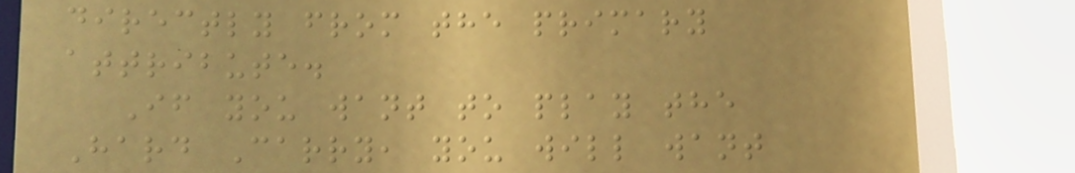directly from the primary
attribute.
If you want to play the
Hard Carry, you will want
